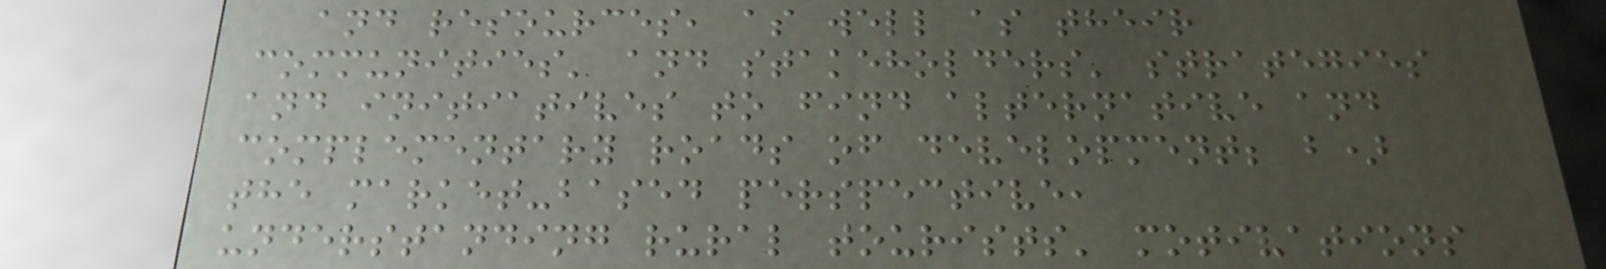and resources, as well as their
communities' and stakeholders' strategies
and initiatives to find alternative and
complementary roads of development; b)
the market-based perspective,
understanding rural tourists' motivations
